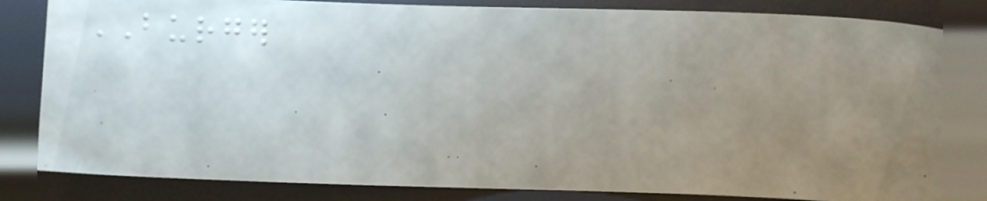BURGER
